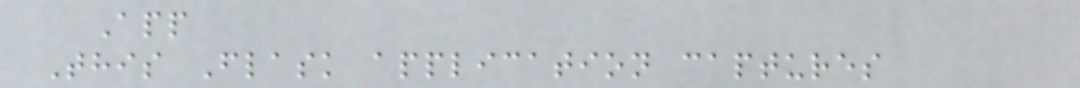App
This Flask application captures
